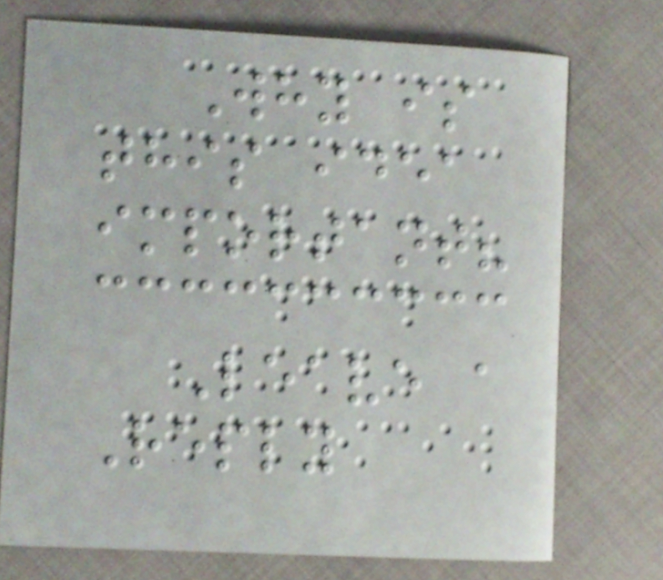Why is
this idea
important?
Leave a
Reply
